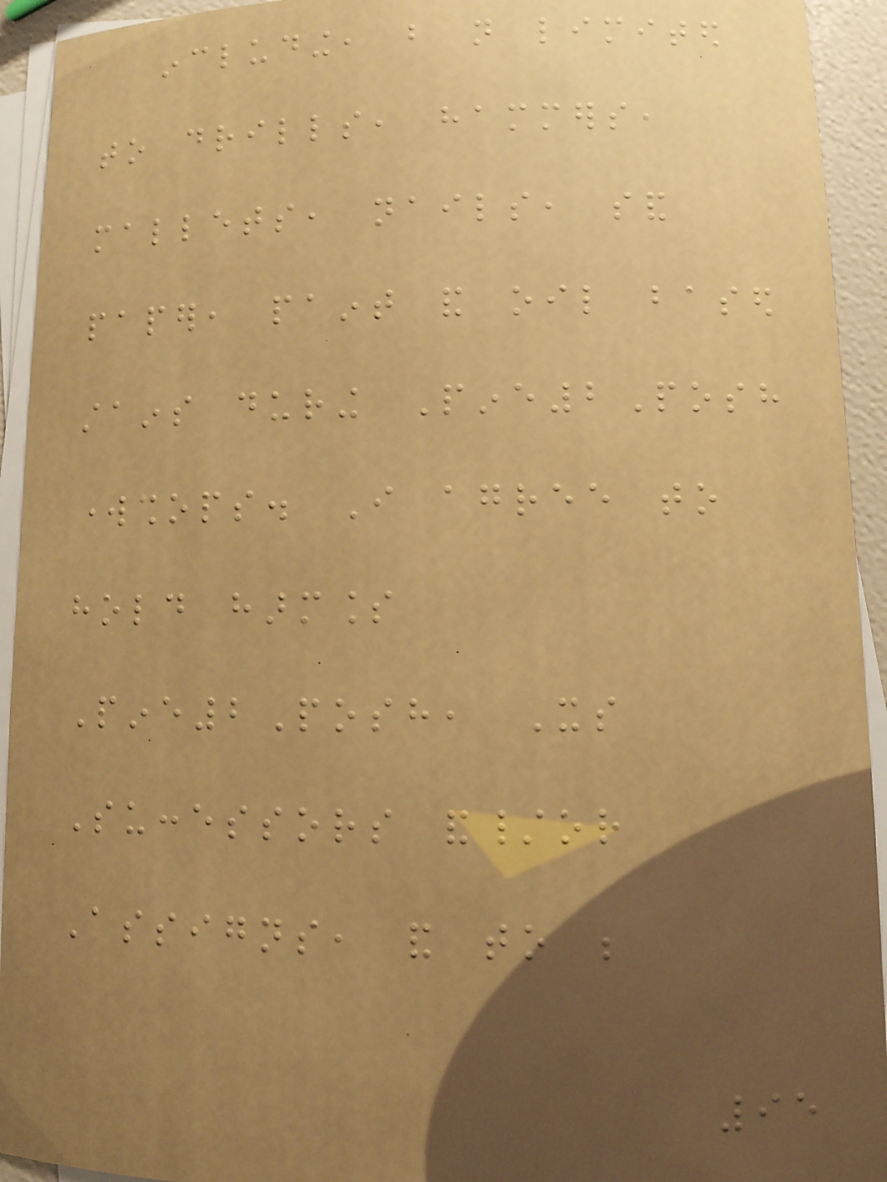including, but not limited
to drills, hammers,
mallets, nails, sand
paper, paint and oil based
stains during Pine2Posh
workshops. I agree to
hold harmless
Pine2Posh, Its
Successors and/or
Assigns, and to be
95
